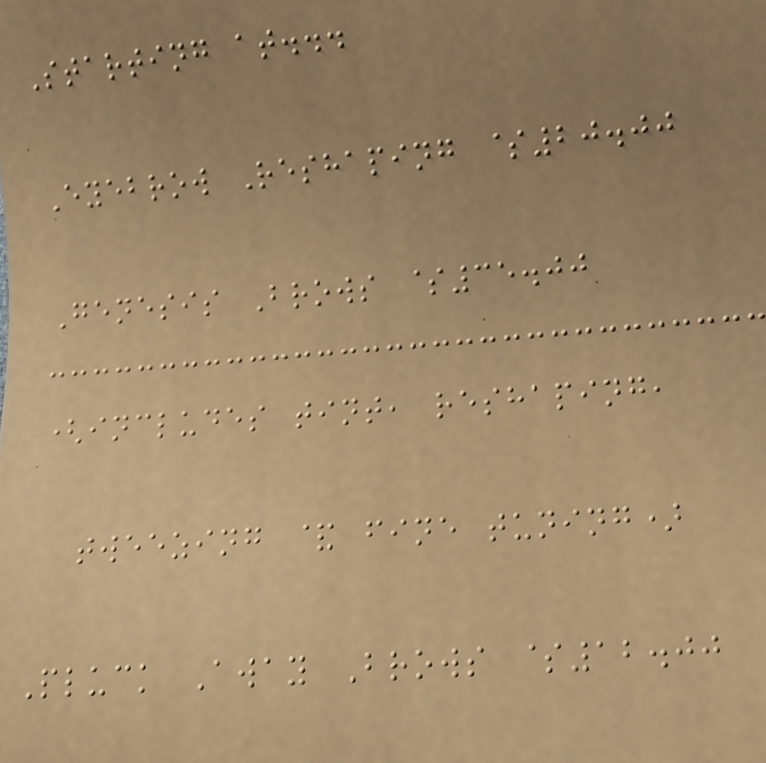Starting at...
Eyebrow Reshaping $20.00
Genesis Brows $35.00
(includes tint, reshaping,
tweezing & fine tuning)
Pluck Away Brows $12.00
